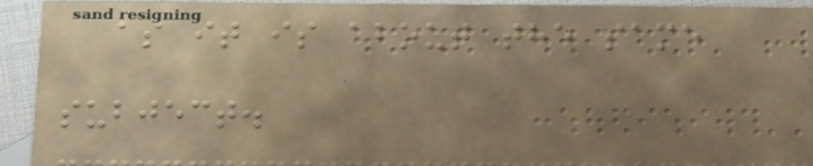as it is about the same
subject.
